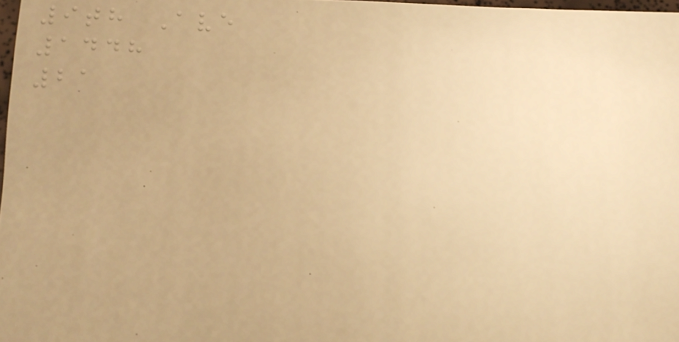9th Ave
1448
21
